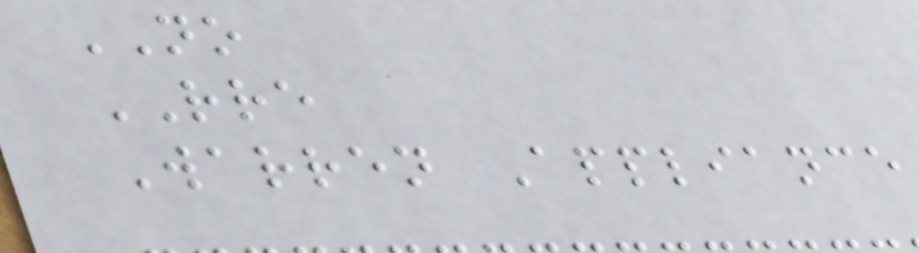NO
RRE
Warren Appliance
